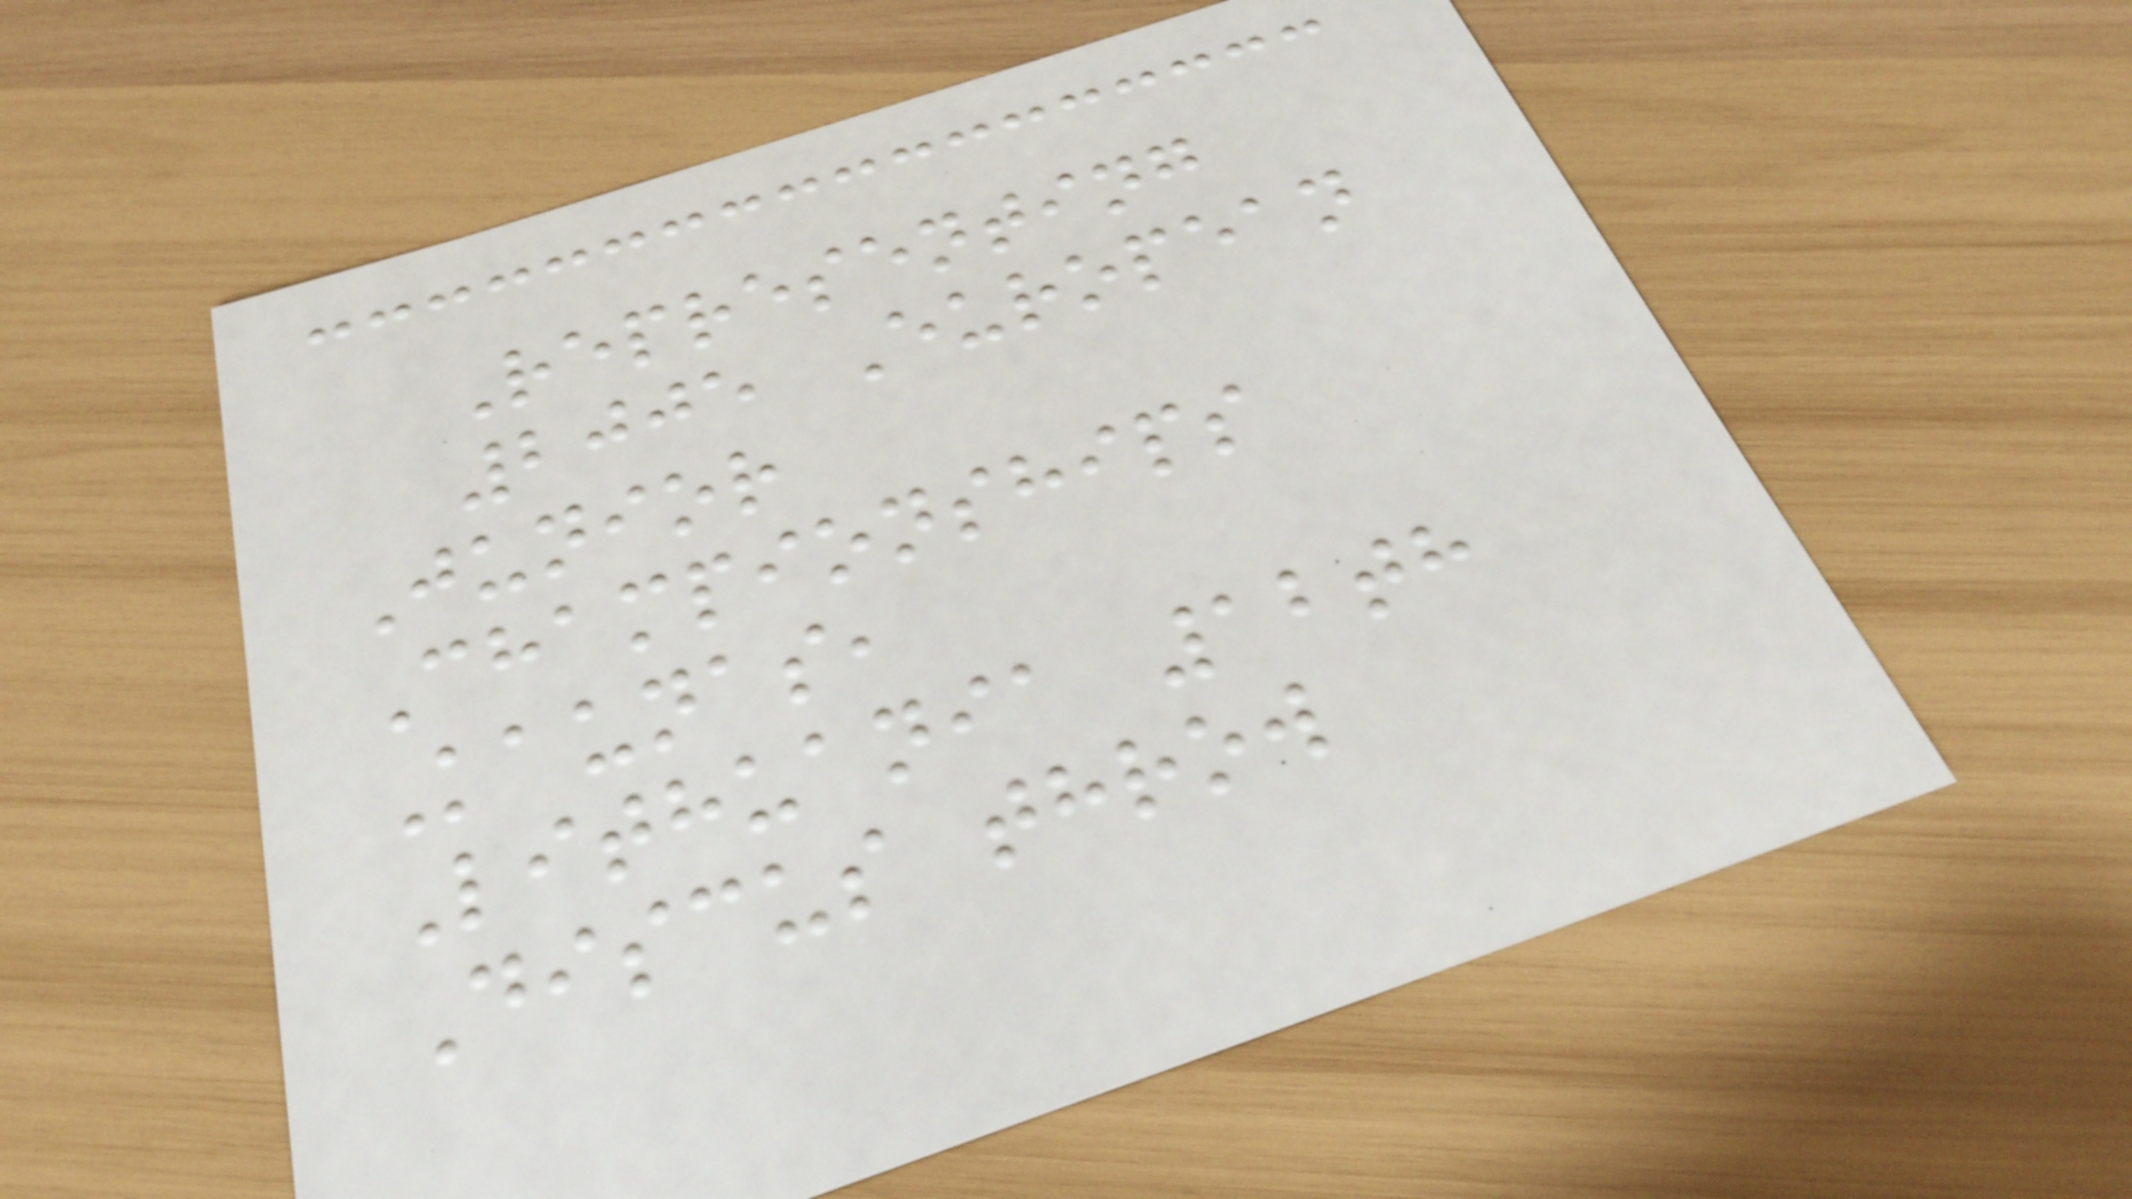Representing
2005 European
Junior
Championships
Kaunas,
Lithuania 12th
Discus throw
